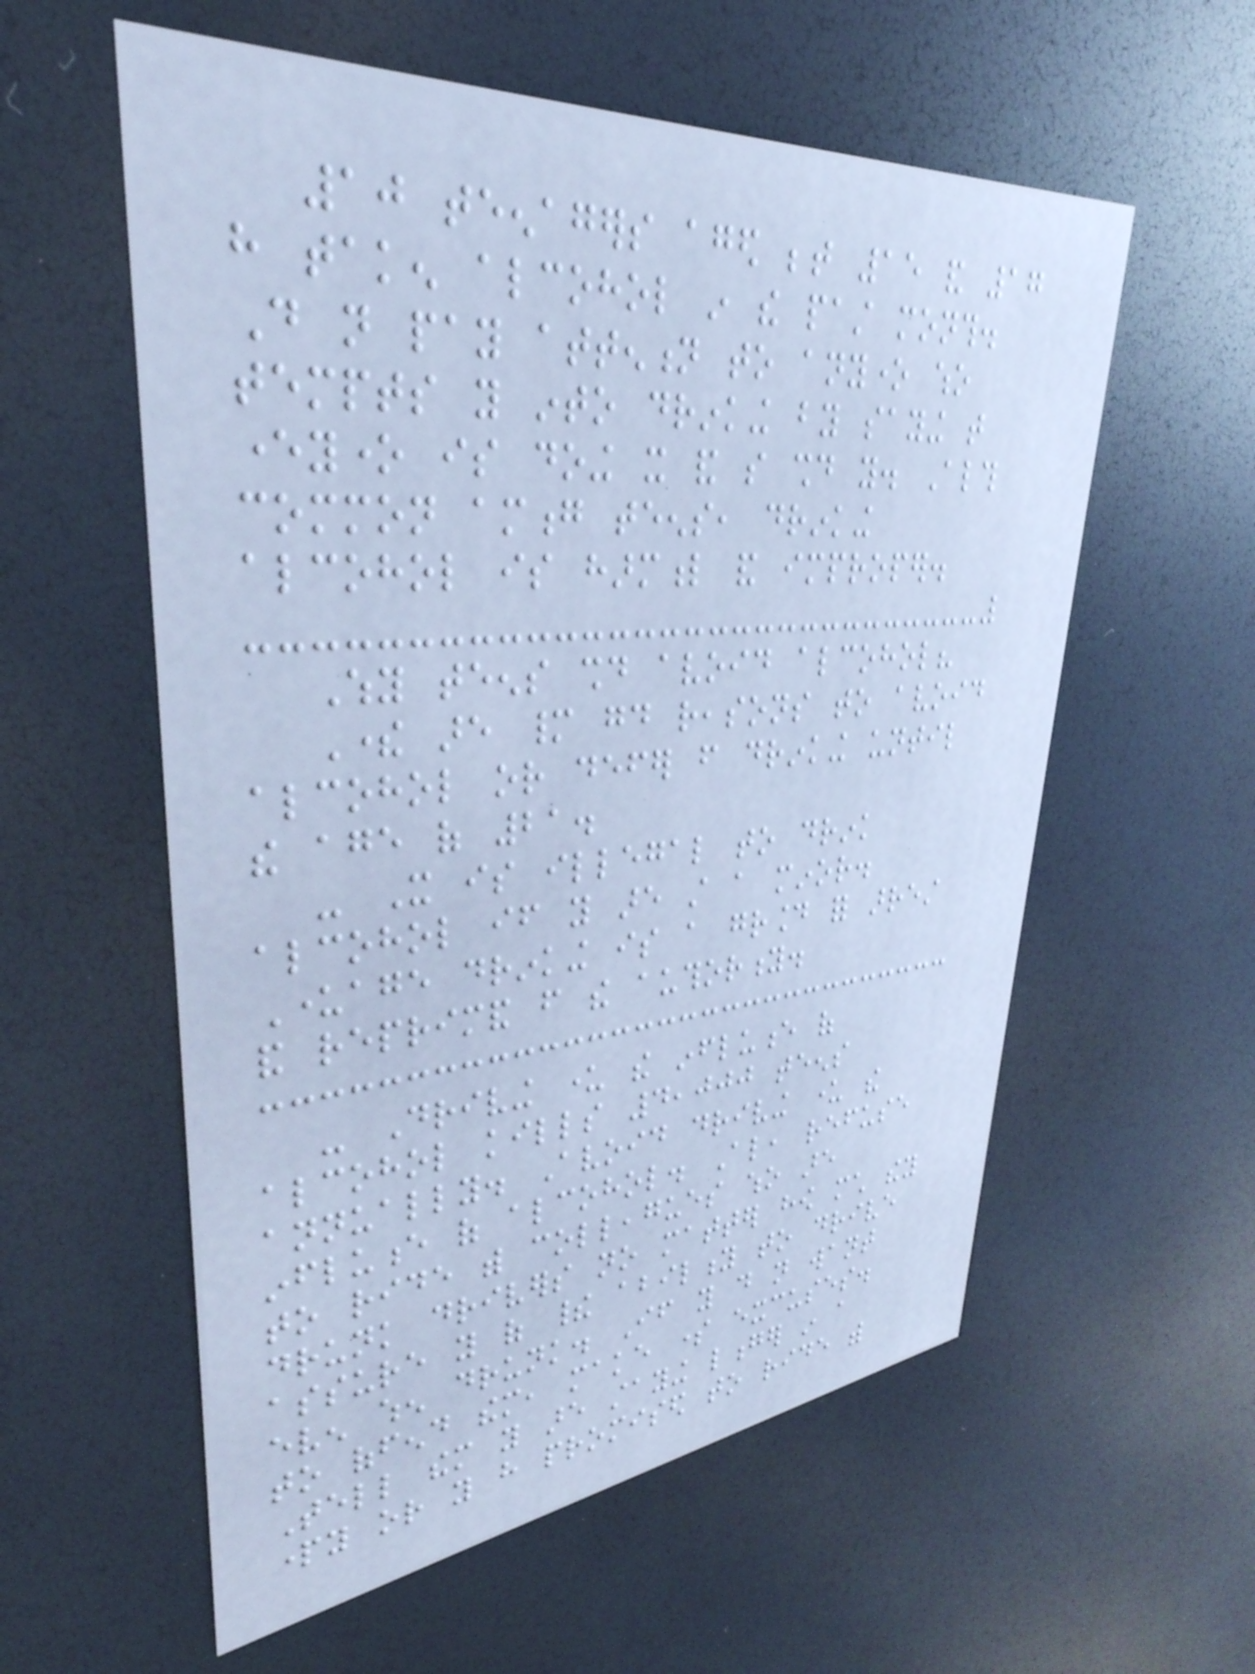10 teenagers aged between 15 and 17
have taken alcohol in the past month.
Do not pay attention to anyone who
tempts you into drinking by saying that
everyone is doing it and so should you. Although
common among teens, drinking
alcohol is harmful and improper.
Why teens should avoid alcohol?
There are many good reasons to avoid
alcohol or defer from drinking until
the age of 21.
- It is illegal to drink
alcohol if you are still a minor.
Underage drinking is a ground for arrest
and reprimand from the authority.
- Driving under the influence of
alcohol kills 4,000 teens
annually. Avoid driving under the
influence of alcohol. Also, refuse
to ride with colleagues who are
drunk drivers no matter how much they
assure you of their ability to drive
even when drunk. If you do not want
to offend them, make some excuses.
Tell them you are staying longer in a
party or you have promised to ride with
